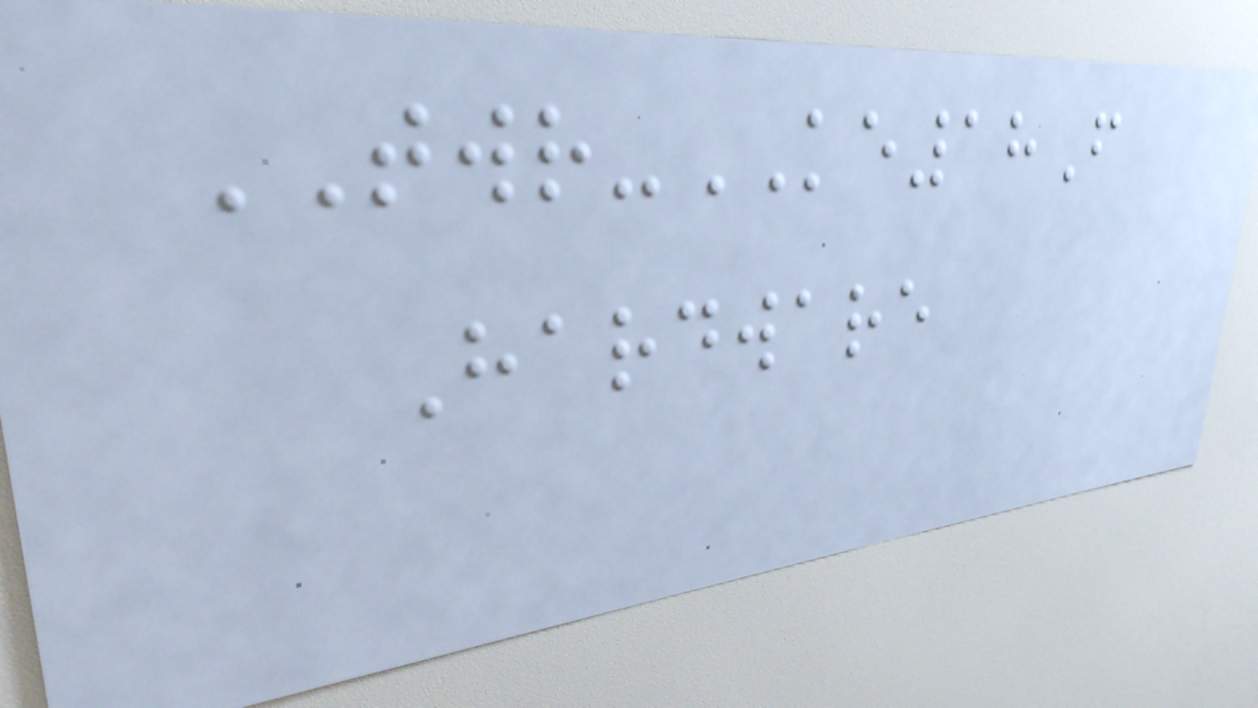TWR-KE18F
Hardware
